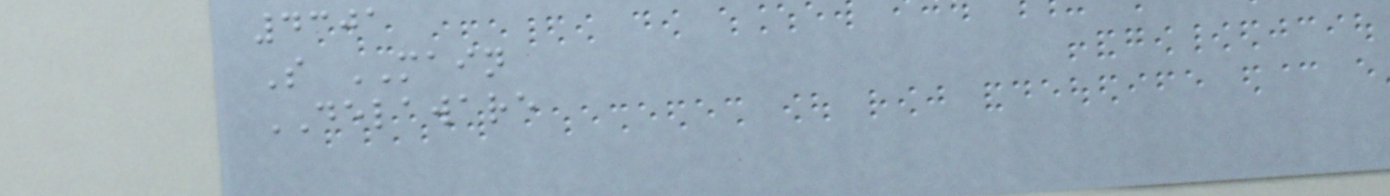4301
S MAIN
DELAWARE
